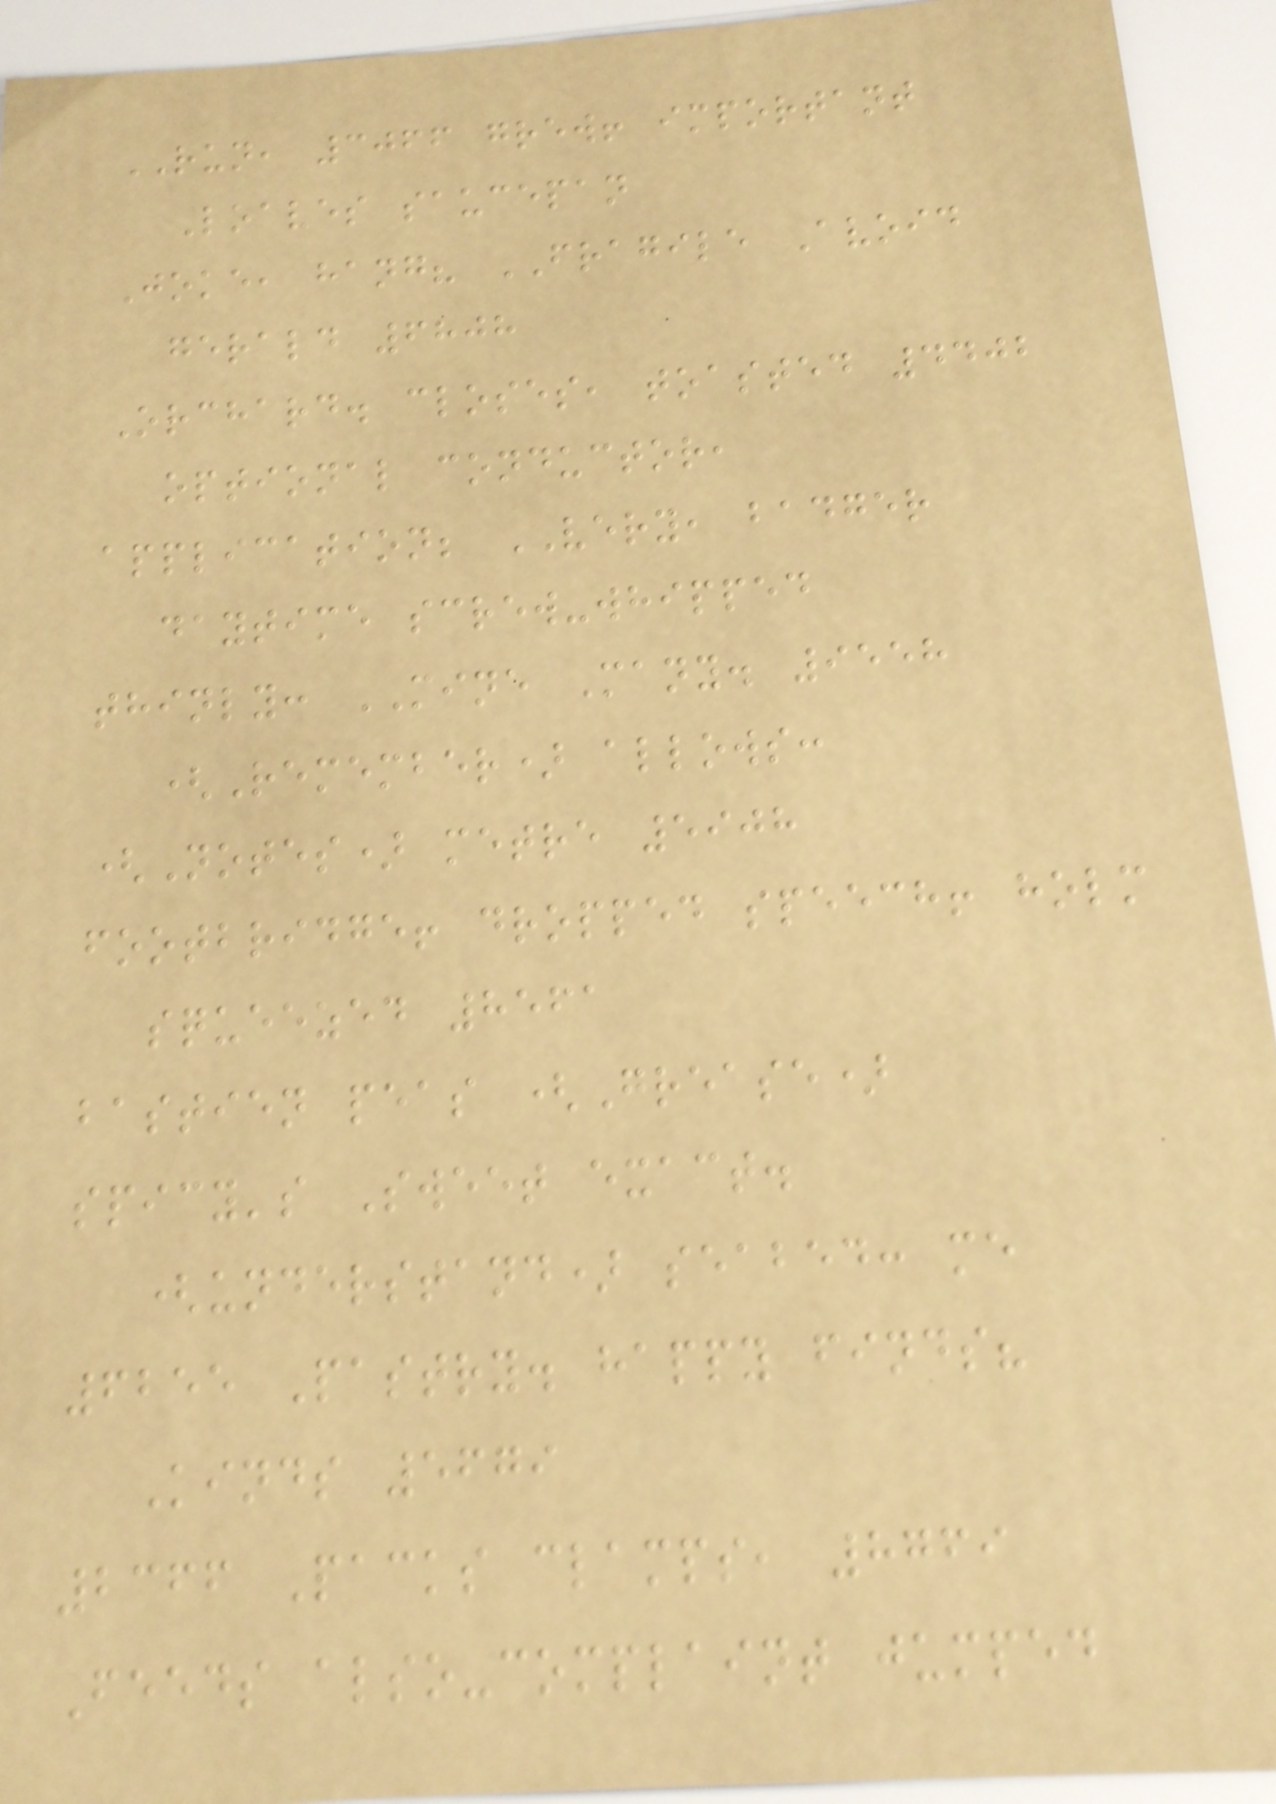RUN, 3066 grew! important
Loaves saucepan
Joke, hang? FRAGILE Avoid
gerald 6808
Orchard. closes, toasted 4402
optional conductor,
application; VERY, badger
daytime screw-whipped
thinly: MINE Many. 9558
(Remember) allows:
(Notes) metre 5908
footbridge! dropped speech! holm
squeezed 8561
bastien peas (Grease)
spicy's Sweet exact.
(understand) seabed: me
6255 Pastry. happy finds?
Kinds 5679
2366 Packs clamps, 8769
Feeds also-complaint jumped
